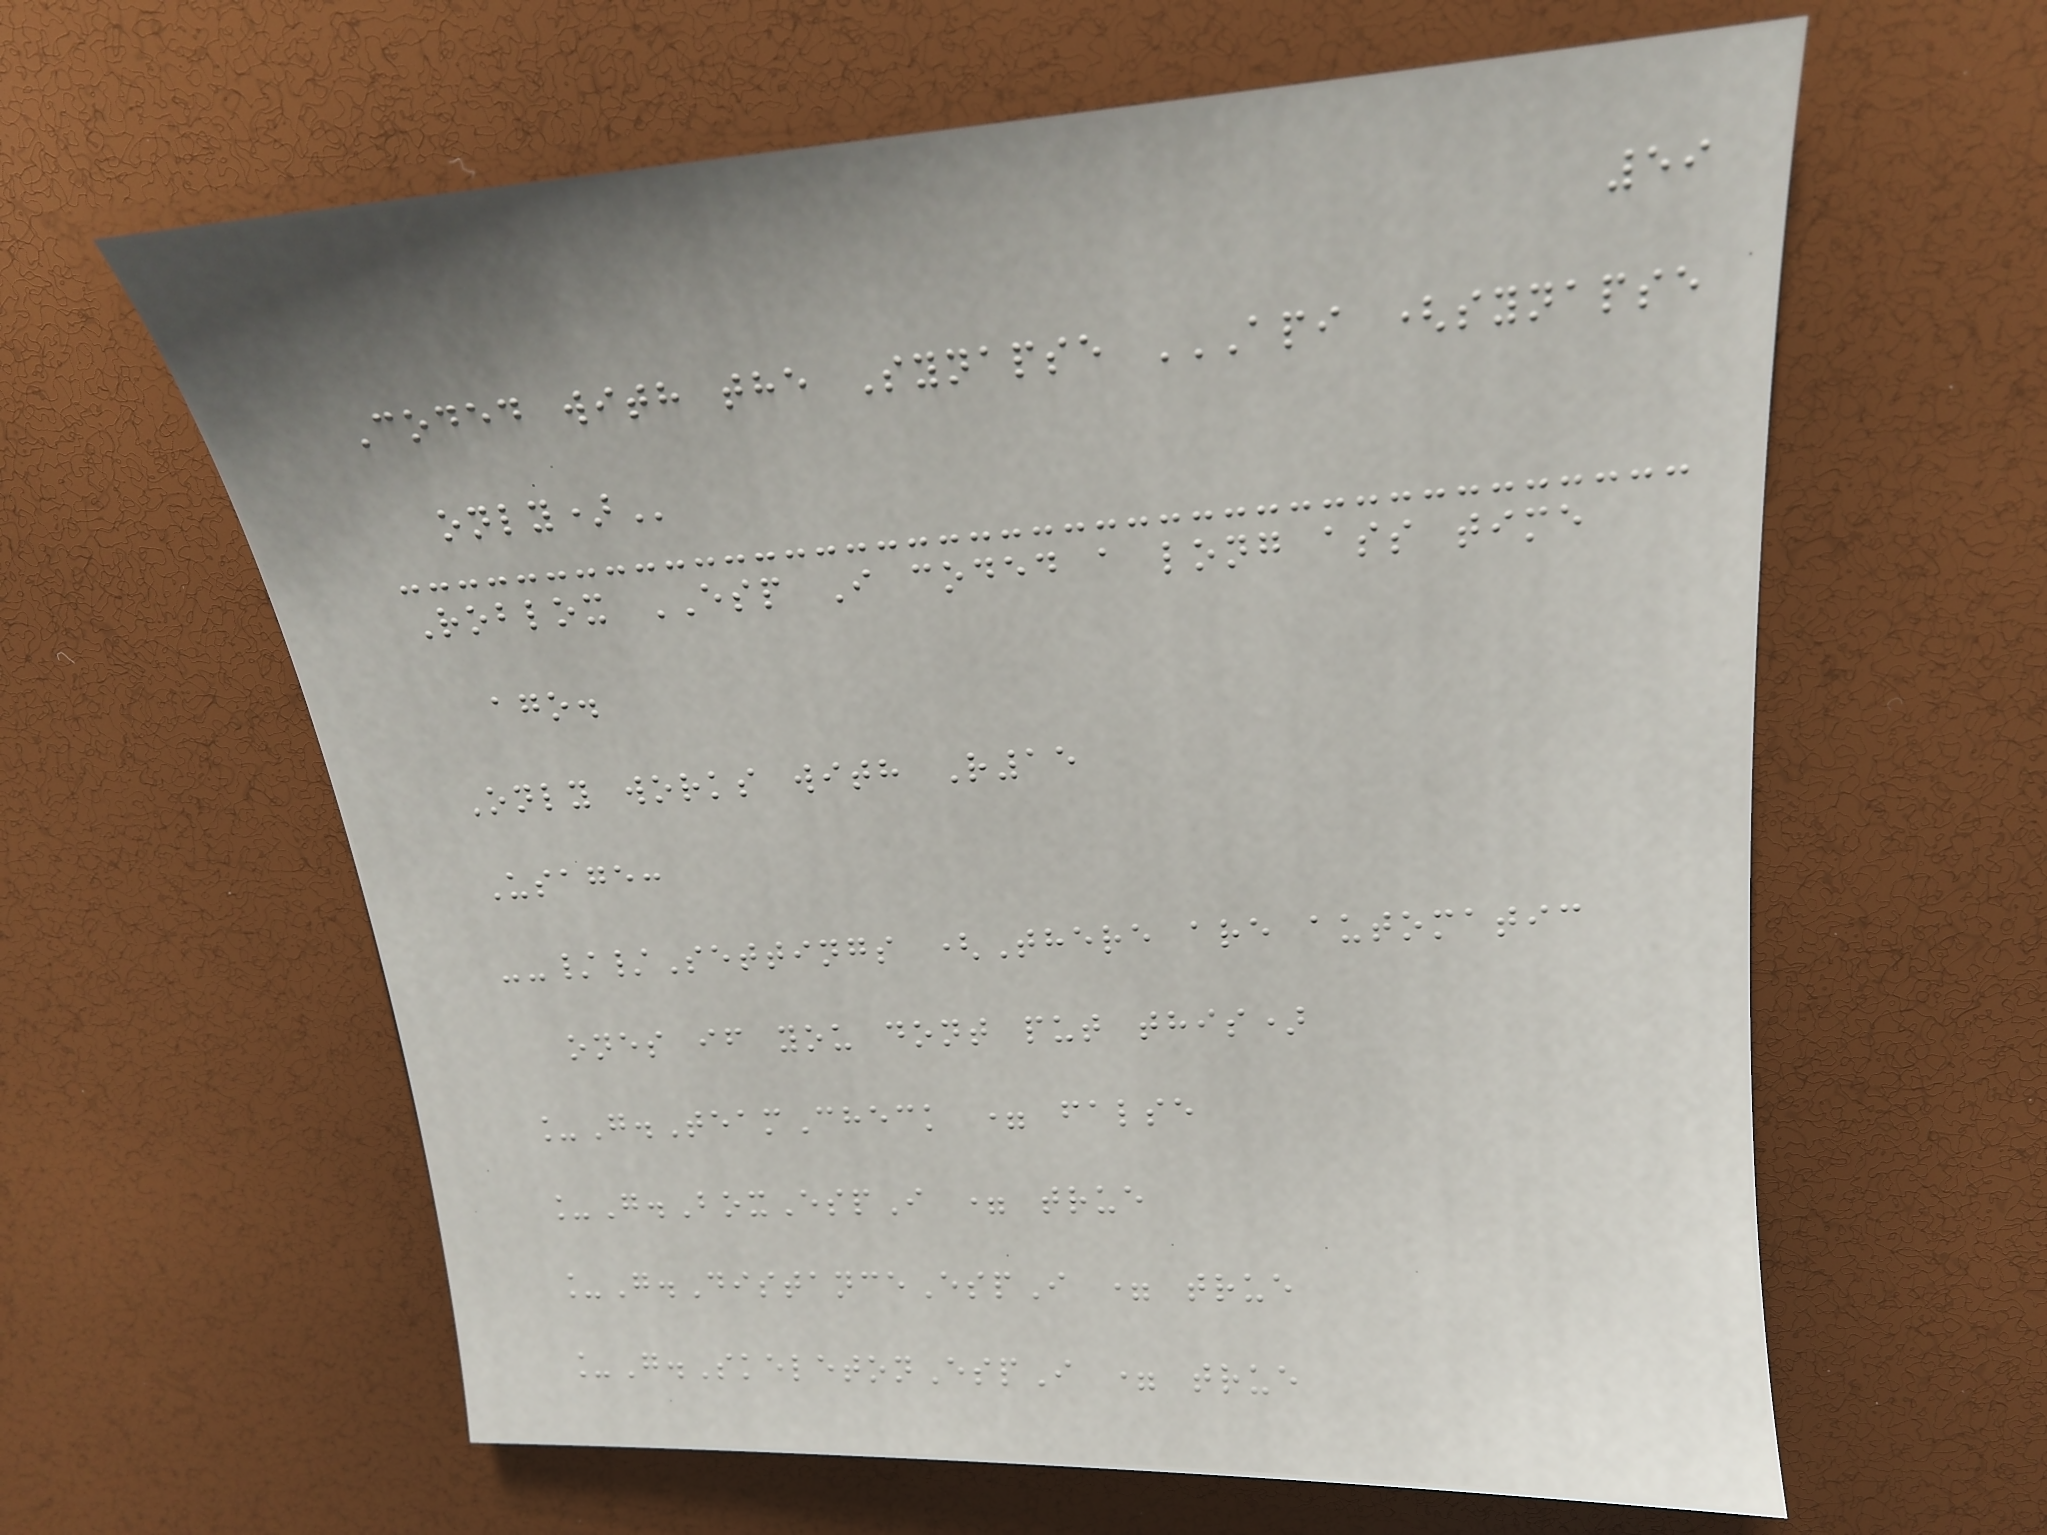59
Coded with the Synapse API (SYNAPSE
ONLY)
Roblox ESP I coded a long ass time
ago.
Only works with R15
Usage:
--//Settings (There are automatic
ones if you dont put this)
_G.TeamCheck = false
_G.BoxEspI = true
_G.DistanceEspI = true
_G.SkeletonEspI = true
